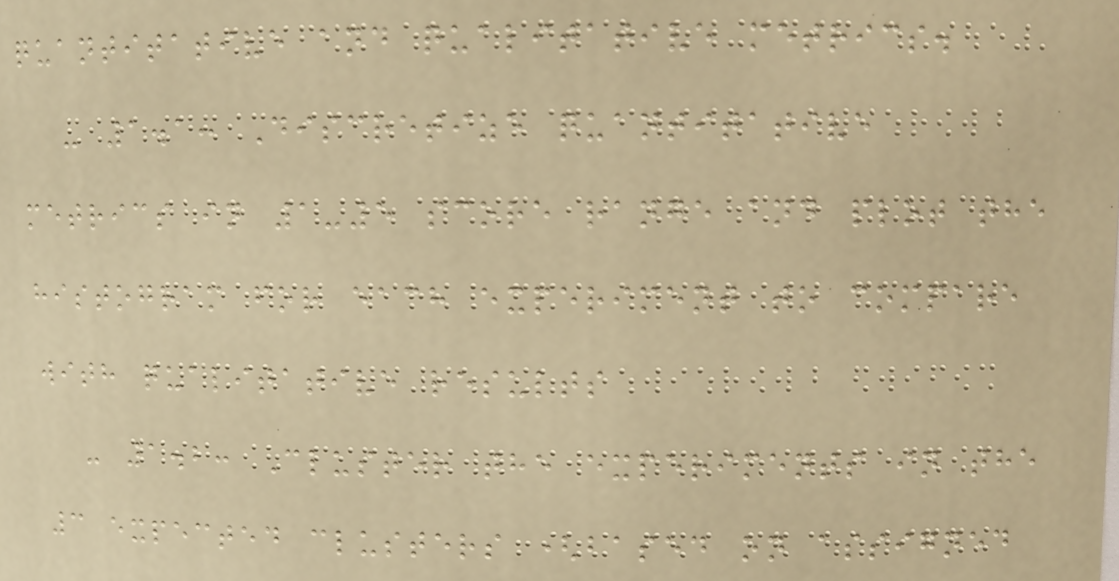quantitative and qualitative metrics.
- 1.1: Discretize quantitative
metrics in 1-5 score range and plot the
histogram for each experiment to compare
with qualitative results
- 1.2: Cluster the experiments in the
3 expected clusters (based on assigned
